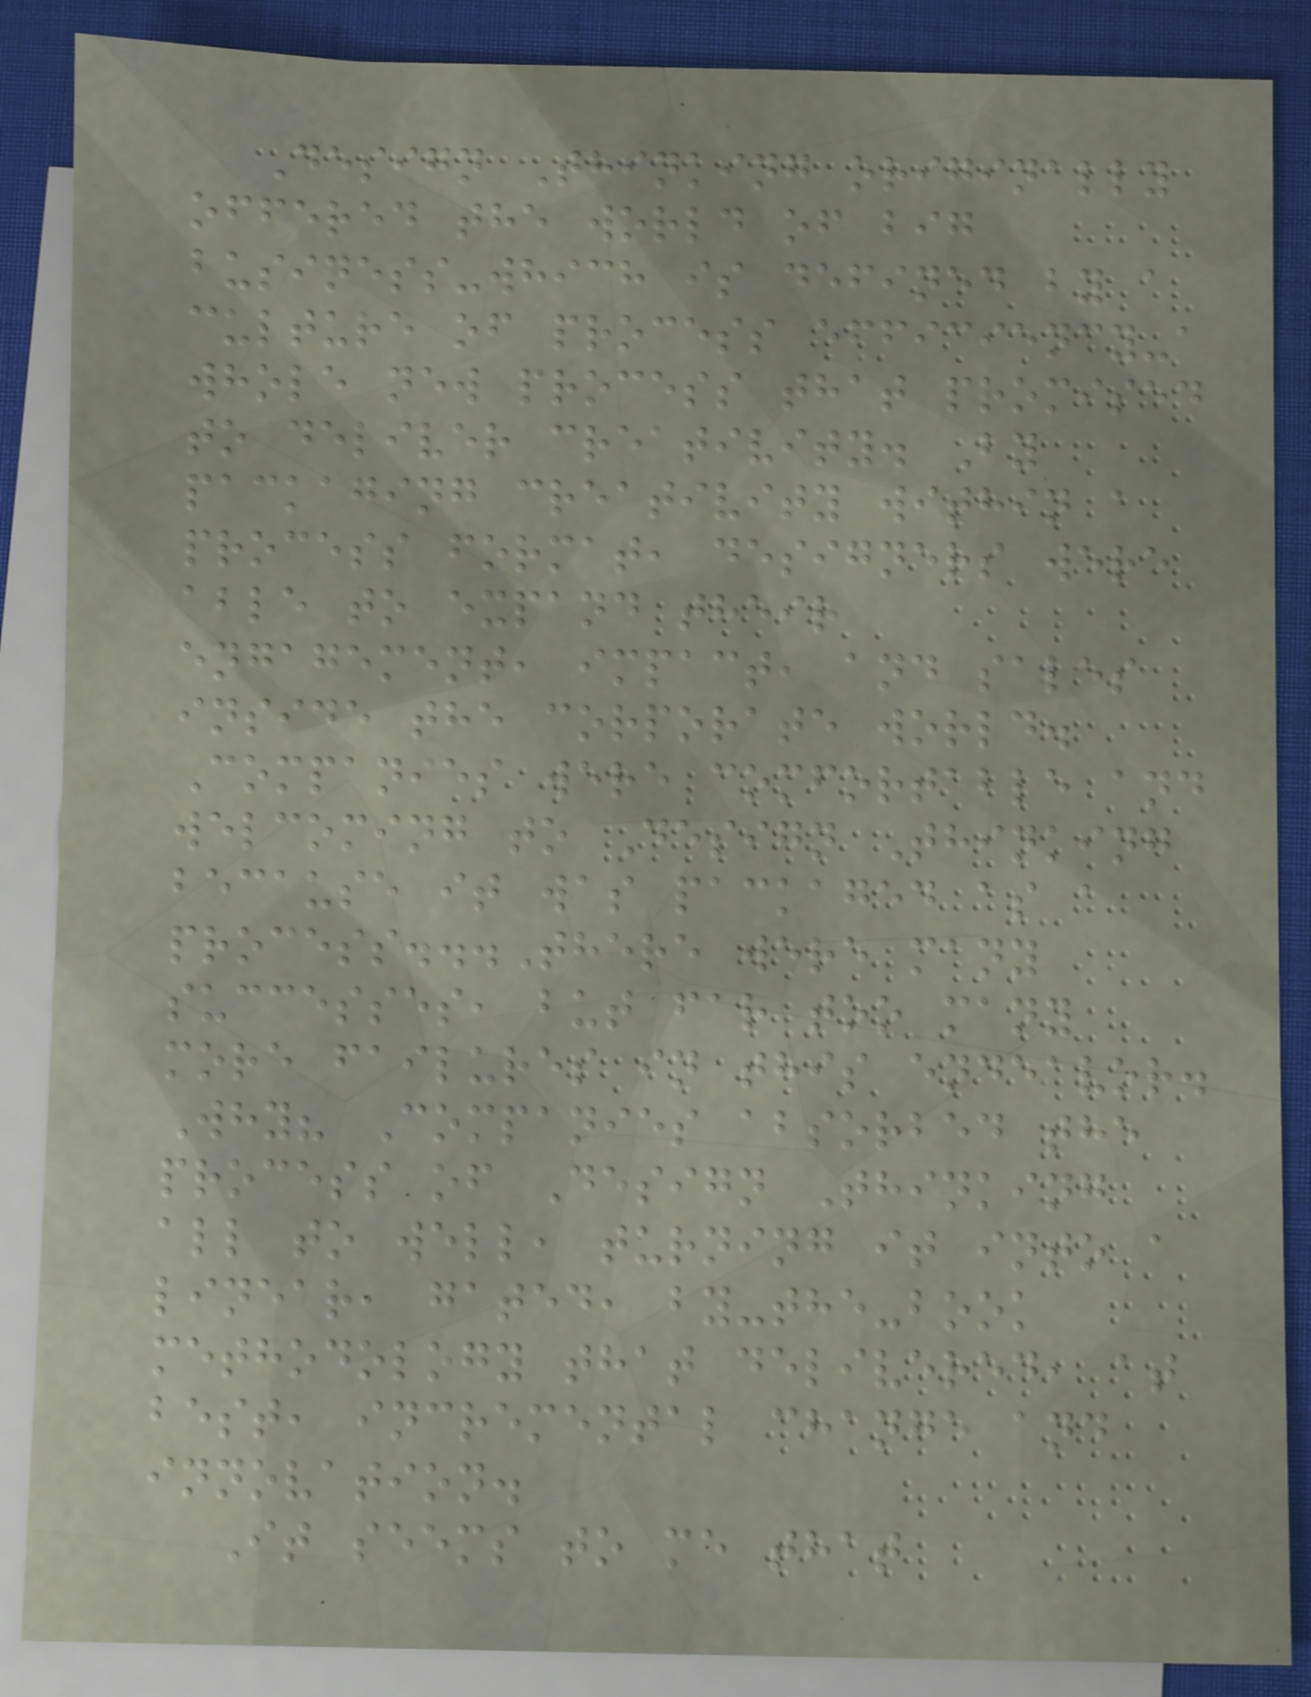Design Thinking originally
offered the world of big
business-which is defined by a
culture of process efficiency-a
whole new process that promised
to deliver creativity. By
packaging creativity within a
process format, designers were
able to expand their
engagement, impact, and sales
inside the corporate world.
Companies were comfortable and
welcoming to Design Thinking
because it was packaged as a
process...There were many
successes, but far too many
more failures in this endeavor.
Why? Companies absorbed the
process of Design Thinking
all to well, turning it into a
linear, gated, by-the-book
methodology that delivered, at
best, incremental change and
innovation.
It seems to me that
